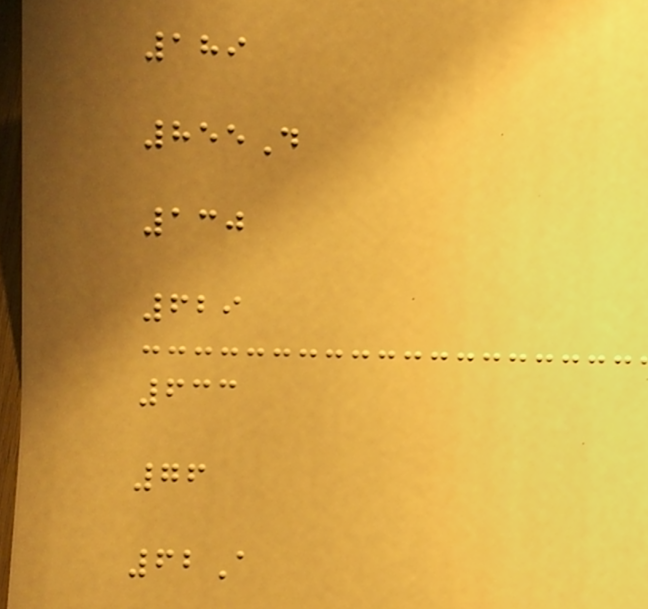189
855D
130
629
633
76
62A
